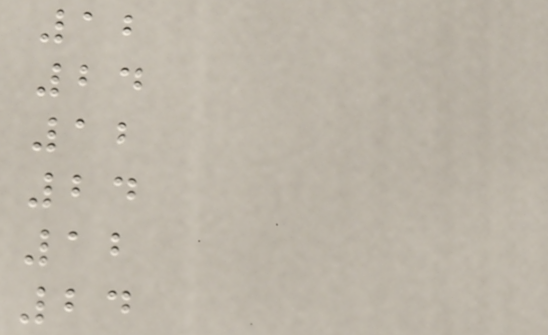12
24
12
24
12
24
